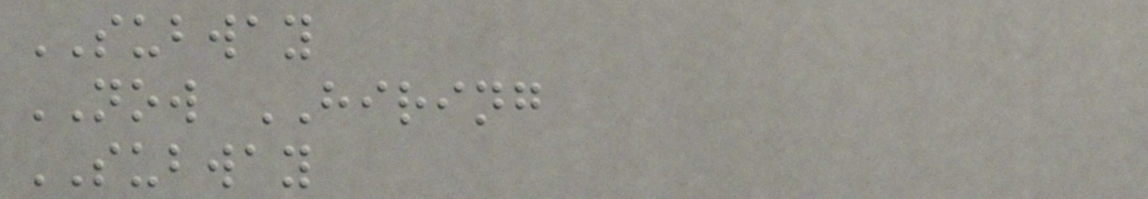SUBWAY
NOW HIRING
SUBWAY
